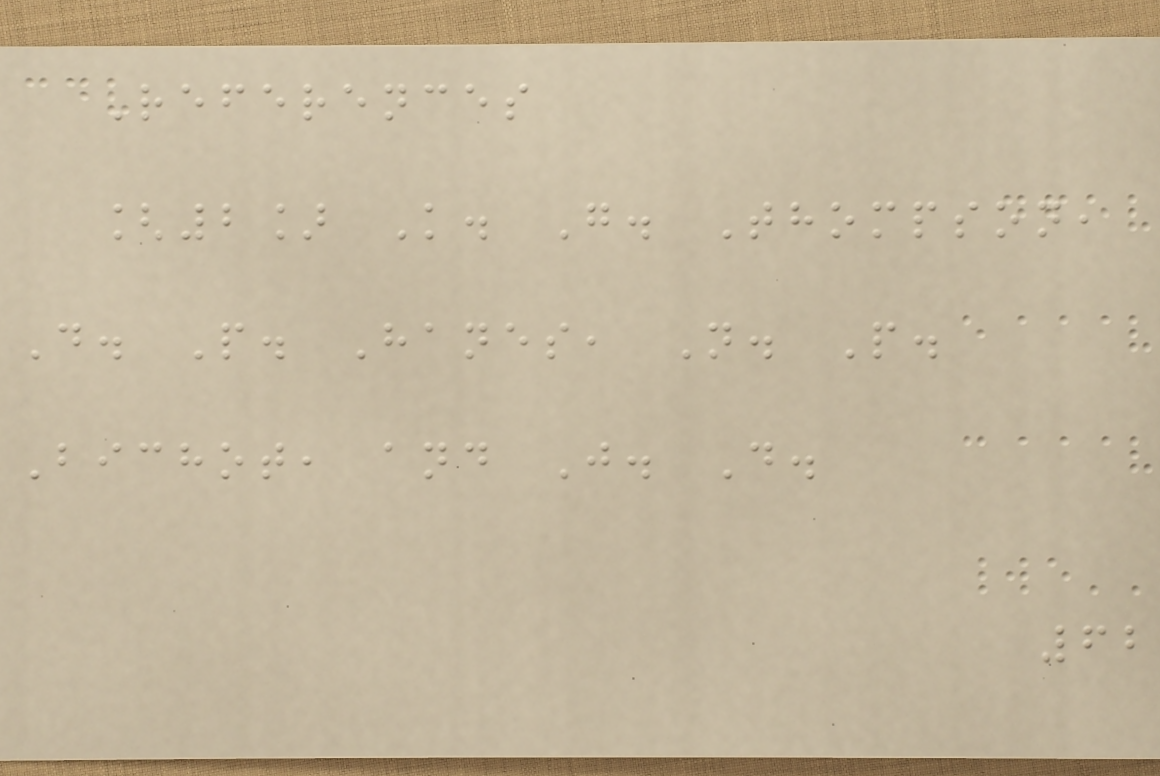References
[2] K. G. Thompson,
D. P. Hanes, N. P.
Bichot, and J. D.
62
